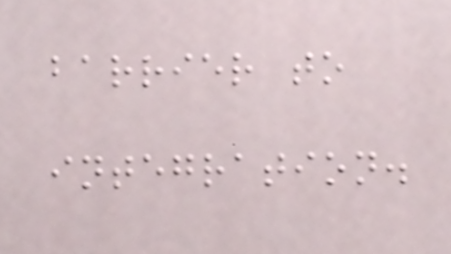barrier to
integration.
